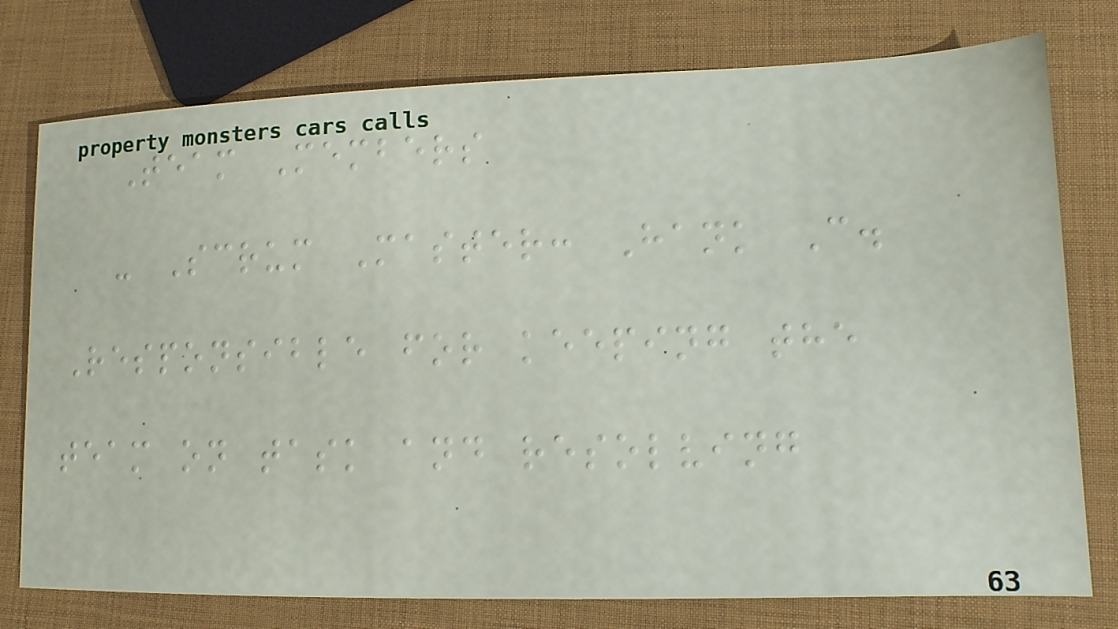Team Members
- Scrum Master: Hank C.
Responsible for keeping the
team on task and resolving
